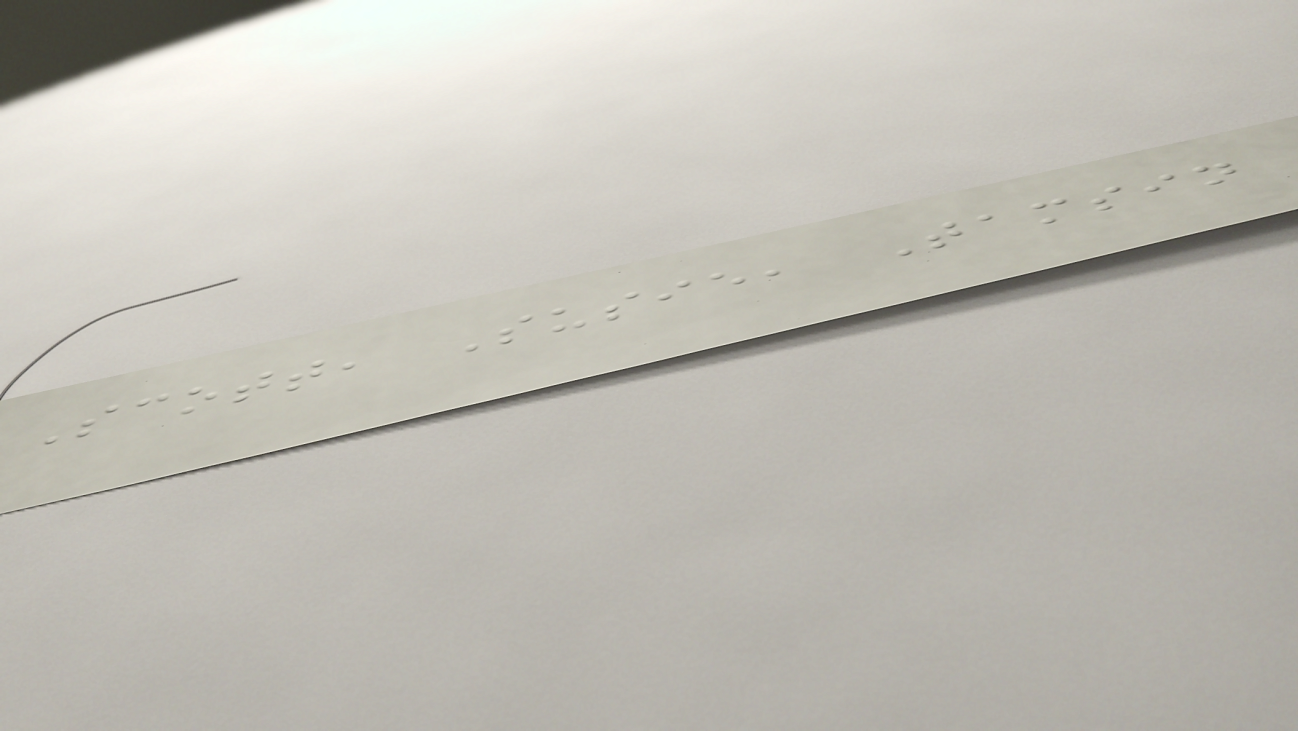Scott, Susie, Tamsin
